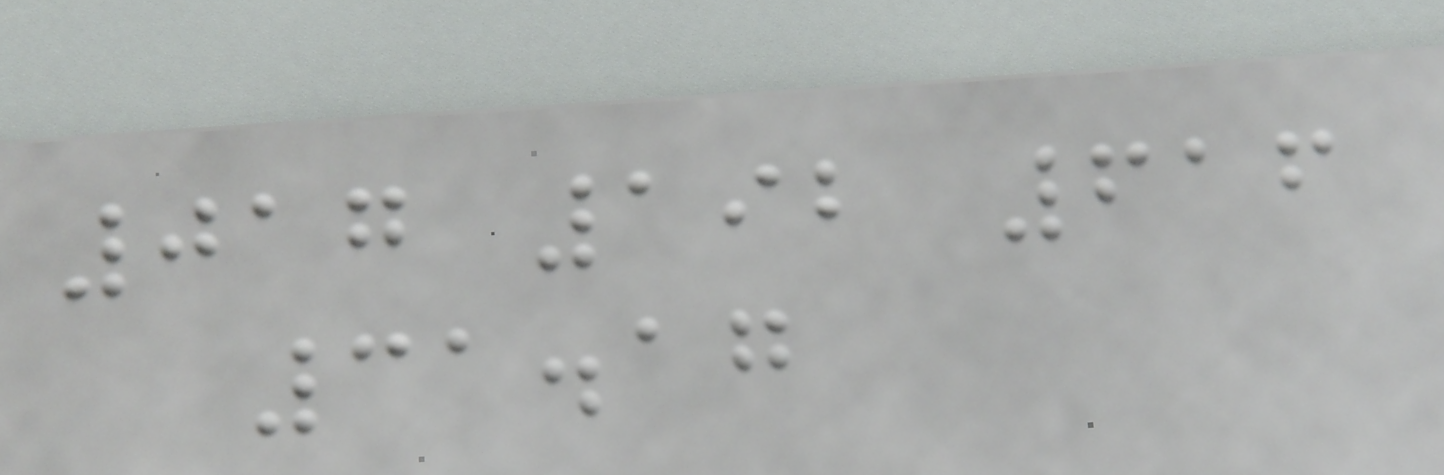017 192 616
31.17
